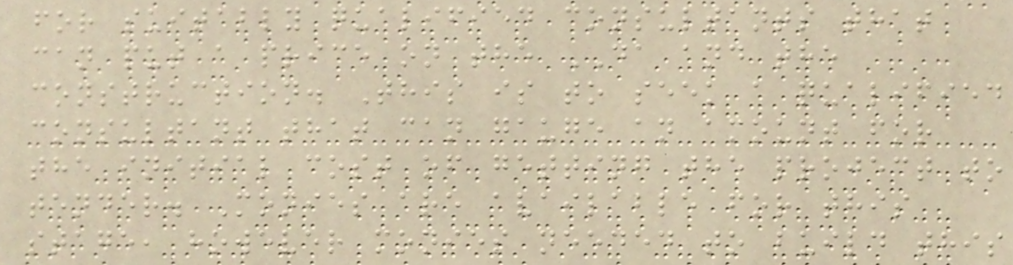for suitably qualified consultants that
can put a price on the DA and the
construction. This is to seek a qualified
consultant that can gauge an amount for
the initial cost of getting the project to
tender. Monies are available for this
stage, however monies needed to build this
